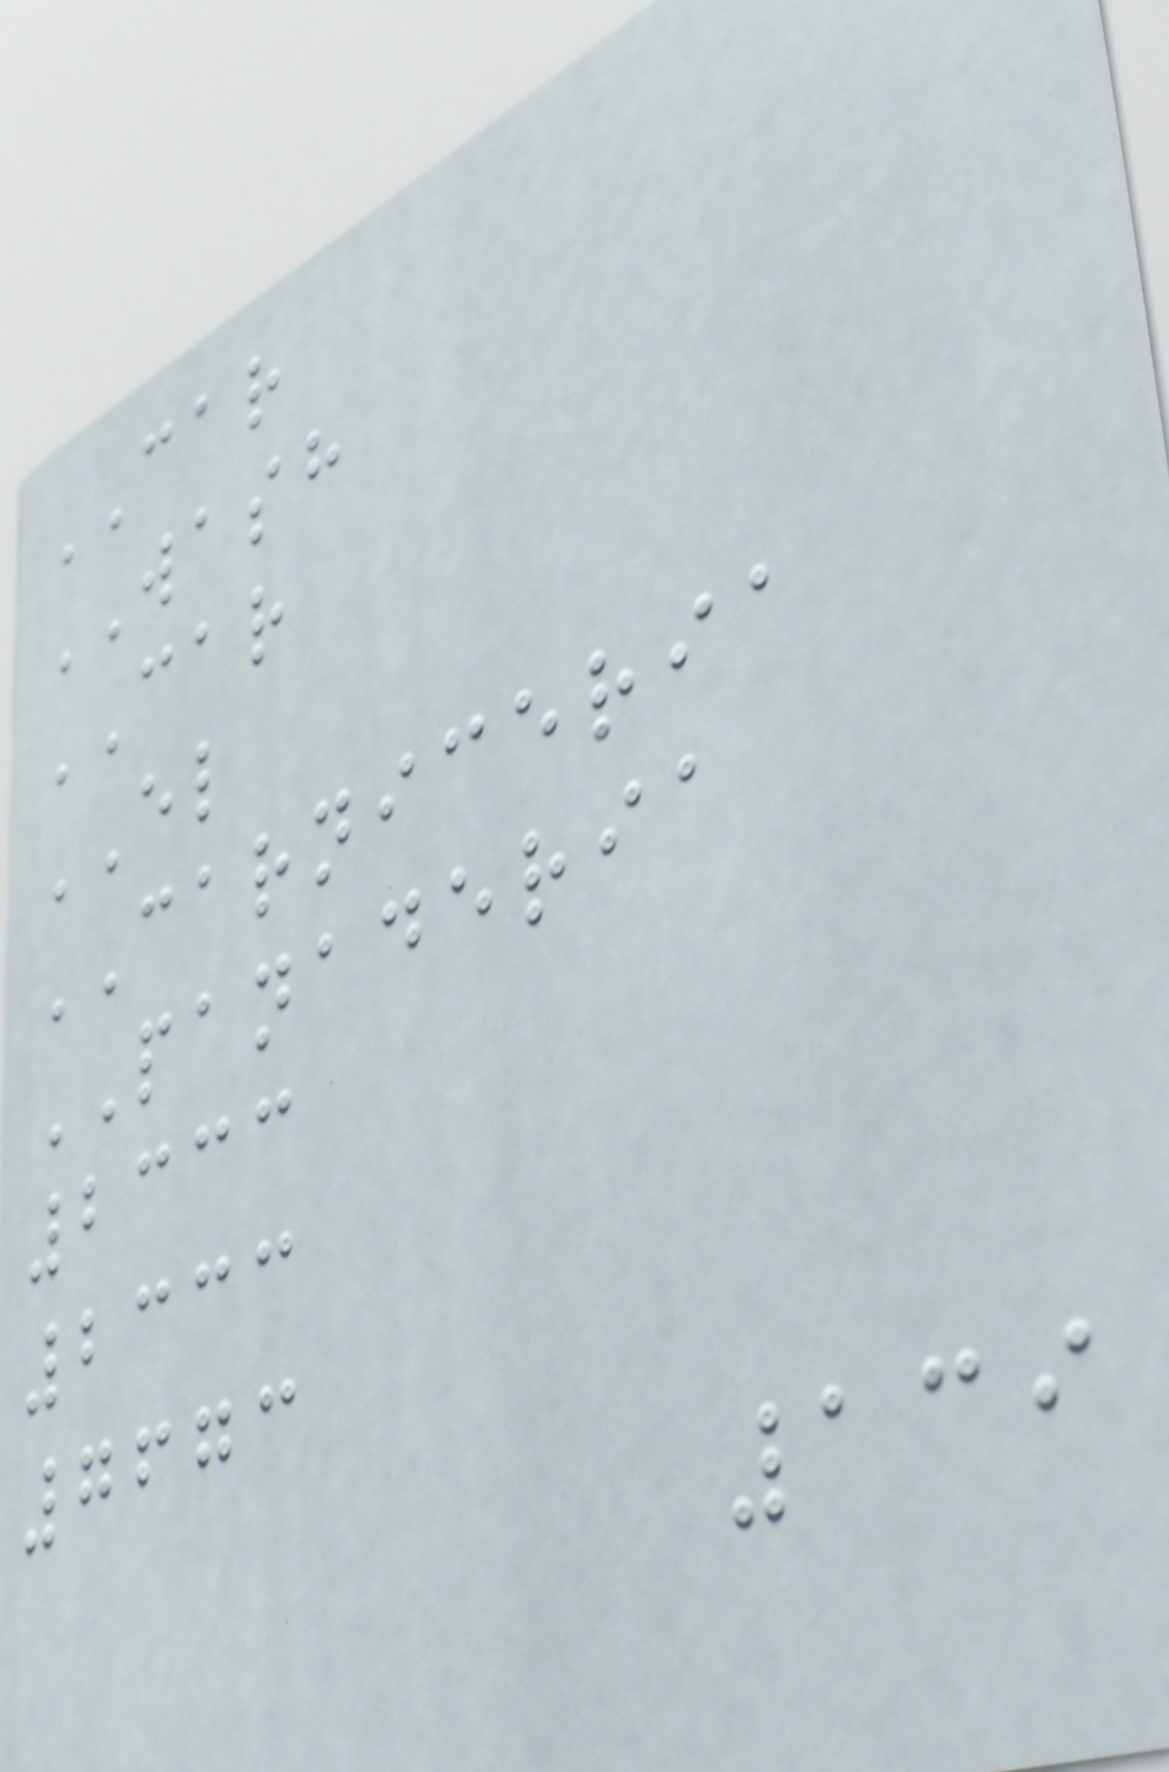CAR
WASH
CAR
EL
CARNICERIA
PANADERIA
2333
2333
7673
139
